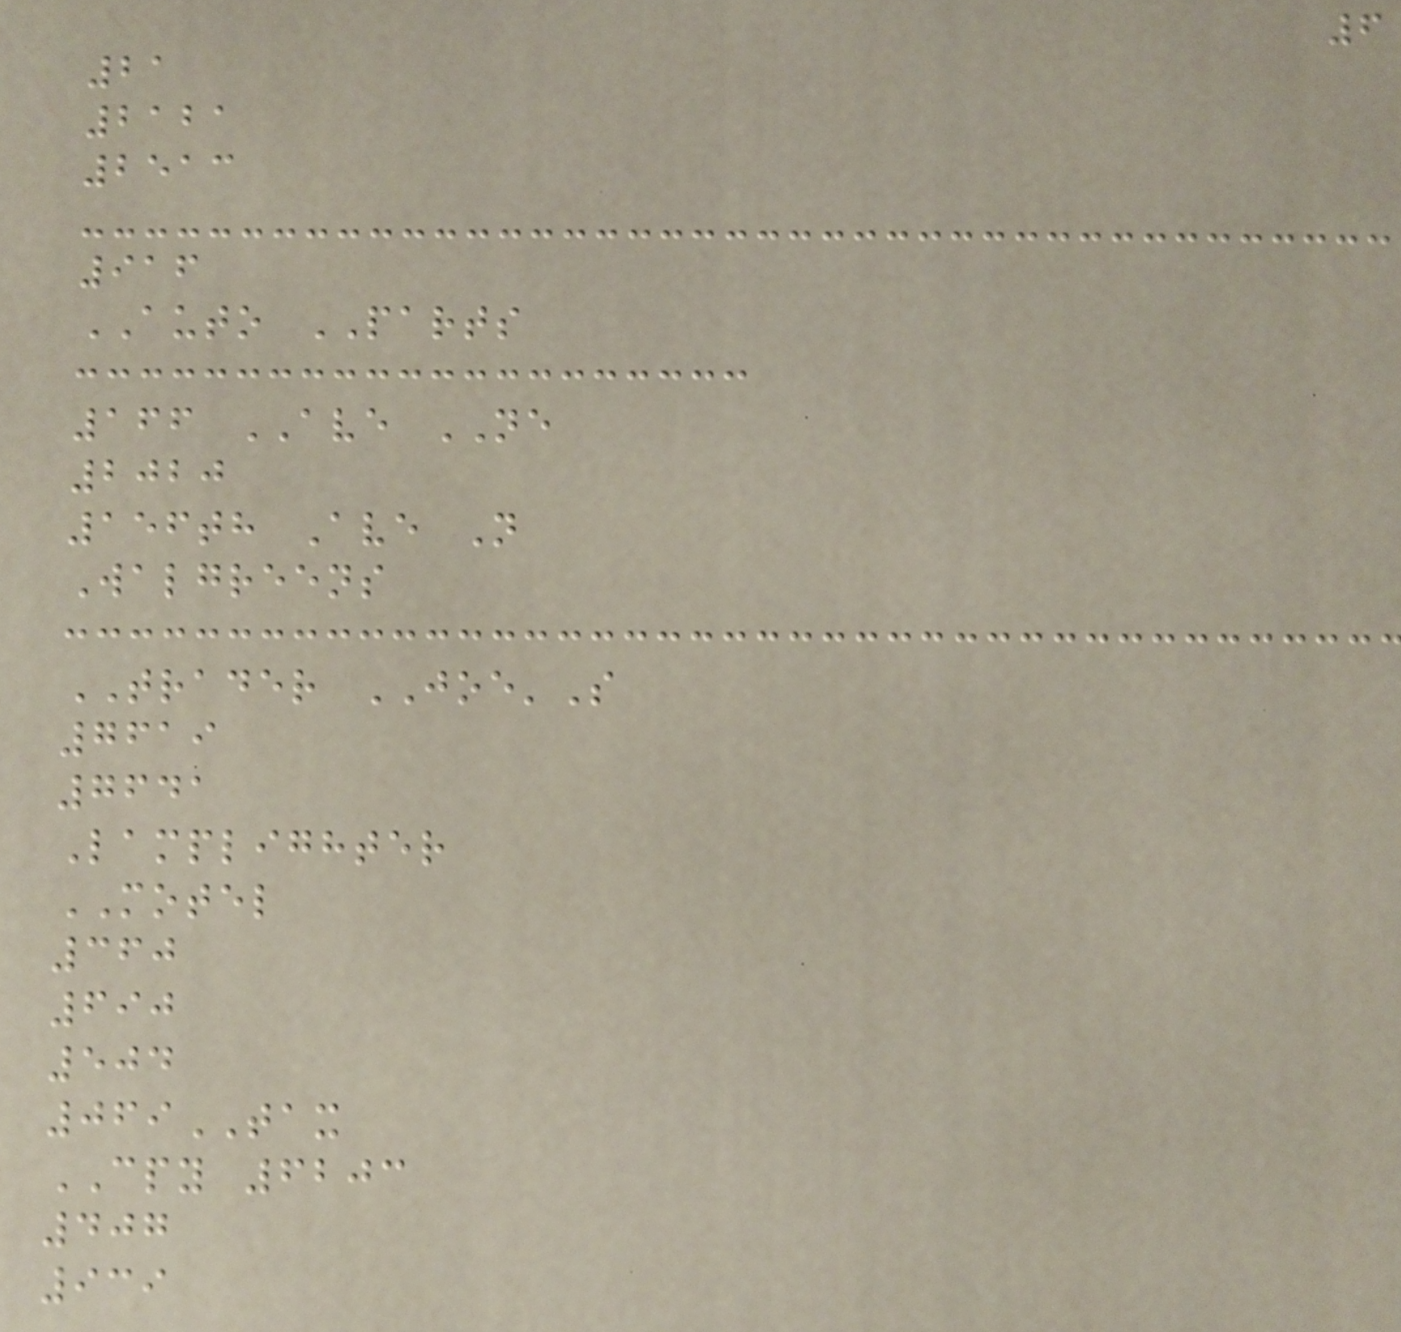6
21
2121
2513
916
AUTO PARTS
166 AVE NE
2020
156th Ave N
Walgreens
TRADER JOE'S
7619
7641
Lamplighter
MOTEL
360
690
504
069TAX
CPY 6203
407
939
